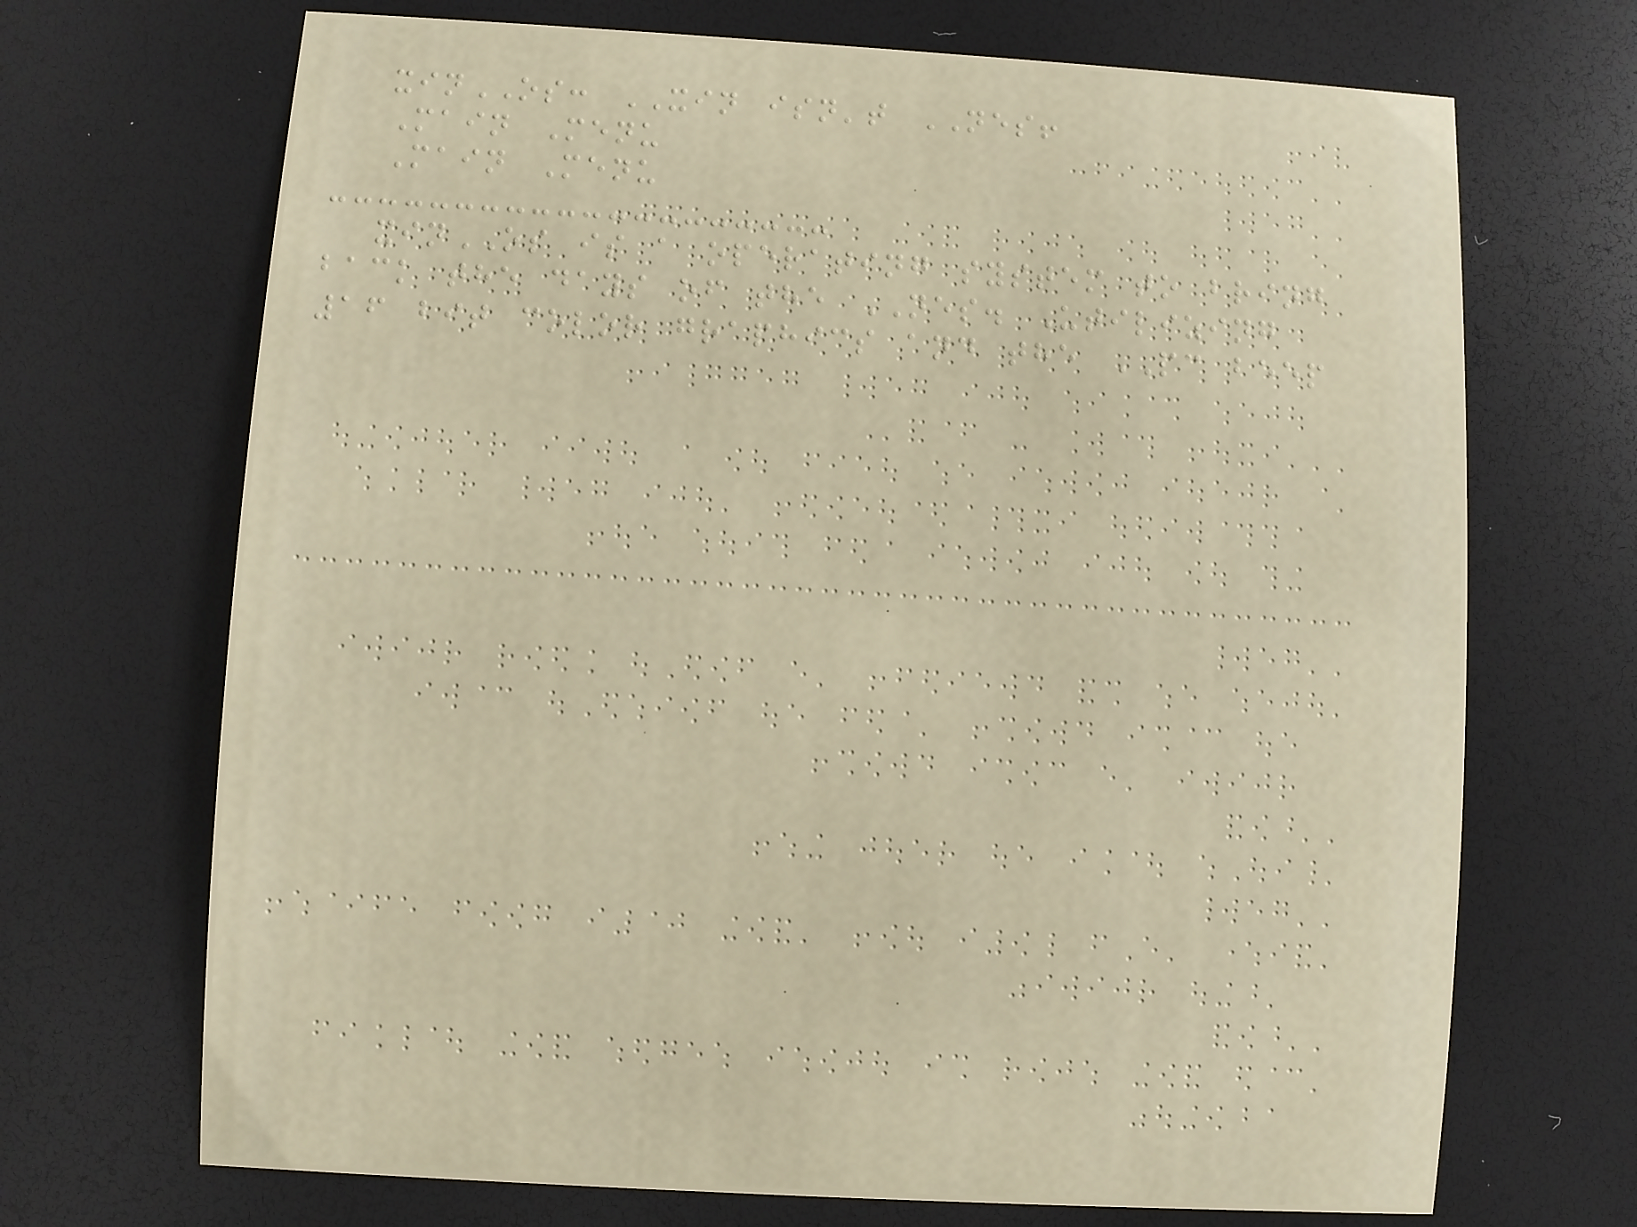xinOS: XIN isn't NES!
Main Menu
Main Menu
xinOS is a operating system to bring
back the days of the NES. Utilizing
16 bit color graphics and the PC beep
